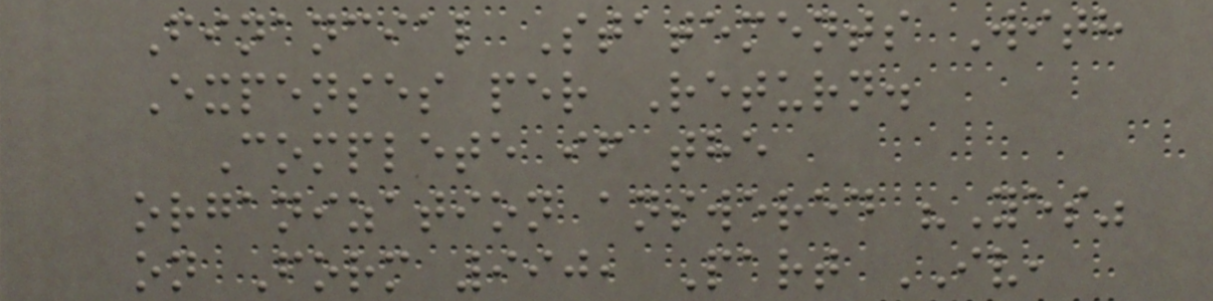Financial Statements With
Expenses per Return.
Complete if the
organization answered "Yes"
on Form 990, Part IV,
